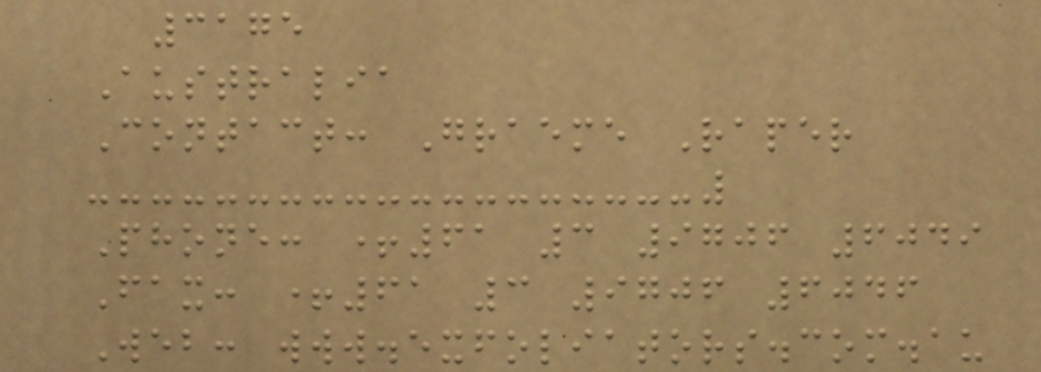3175
Australia
Contact: Graeme Raper
Phone: +61 3 9706 6049
Fax: +61 3 9706 6046
Web: www.exfoliators.com.au
